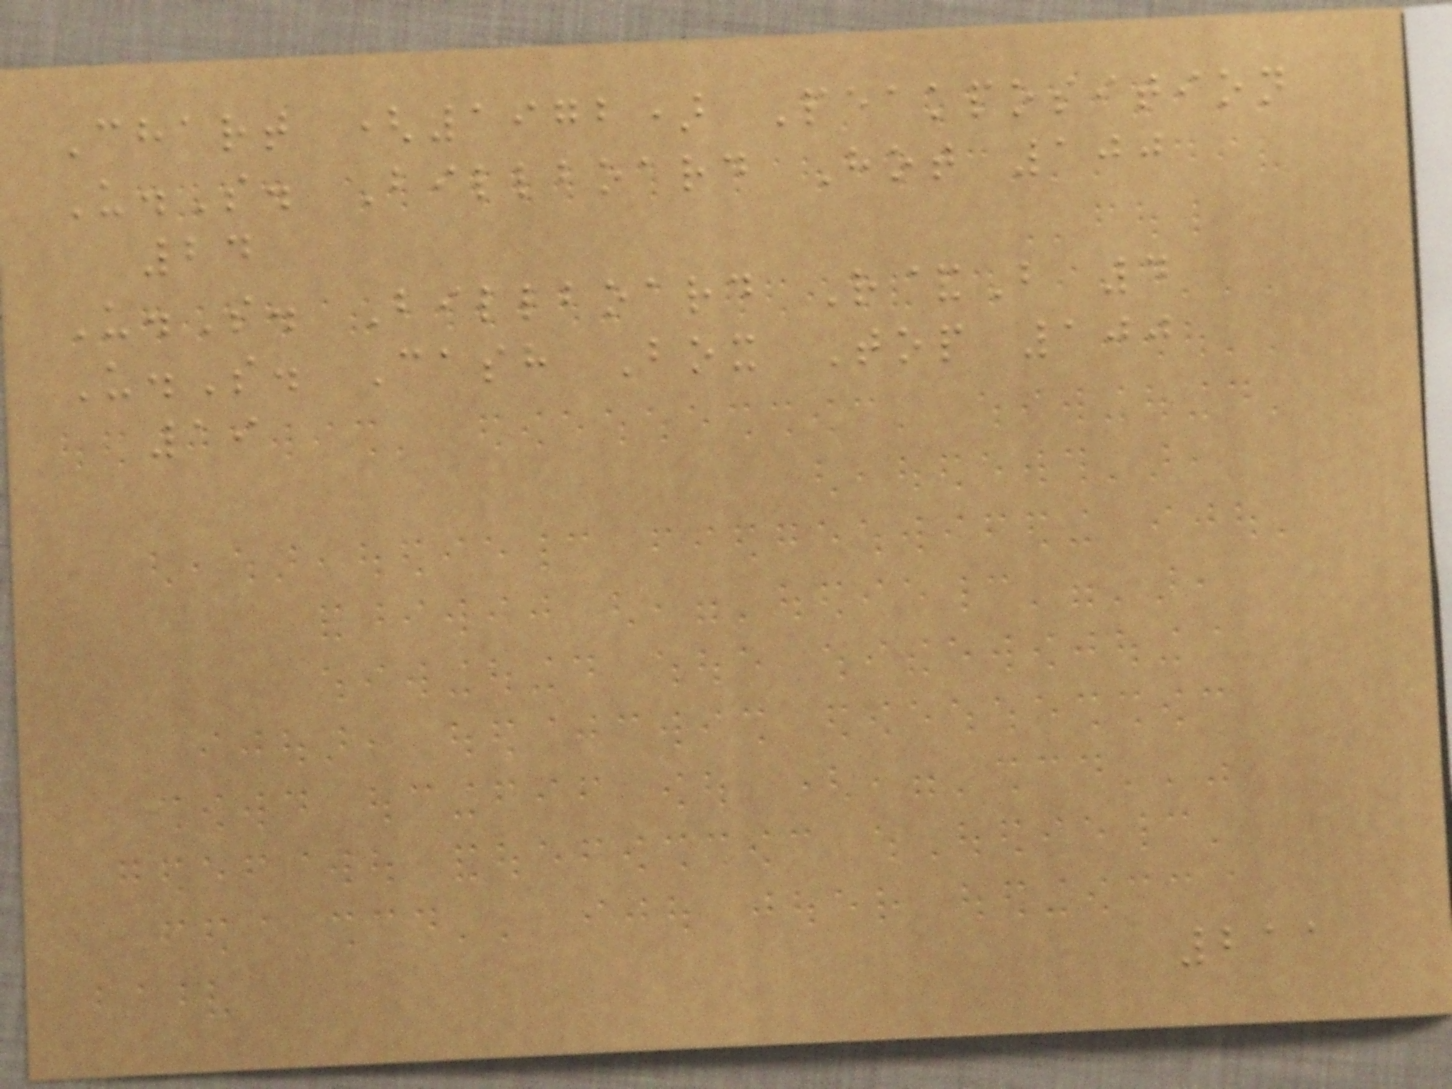Chart (1972) Peakposition
U.S. Billboard Hot 100
24
U.S. Billboard R&B 4
U.S. Cash Box Top 100
19
211
